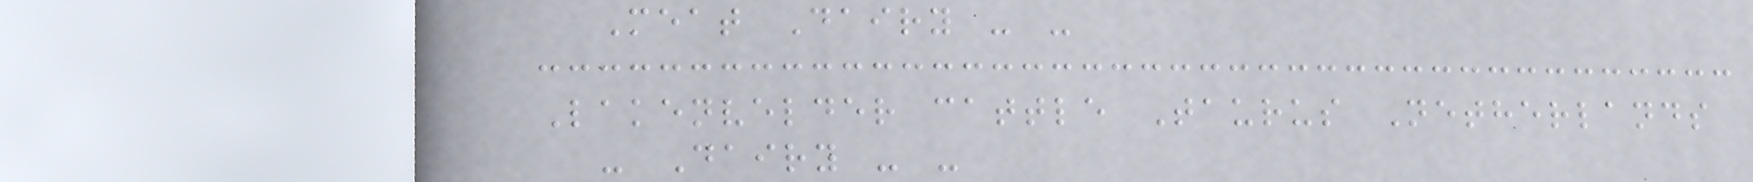Meat Dairy - -
Lakenvelder cattle Taurus Netherlands
- Dairy - -
